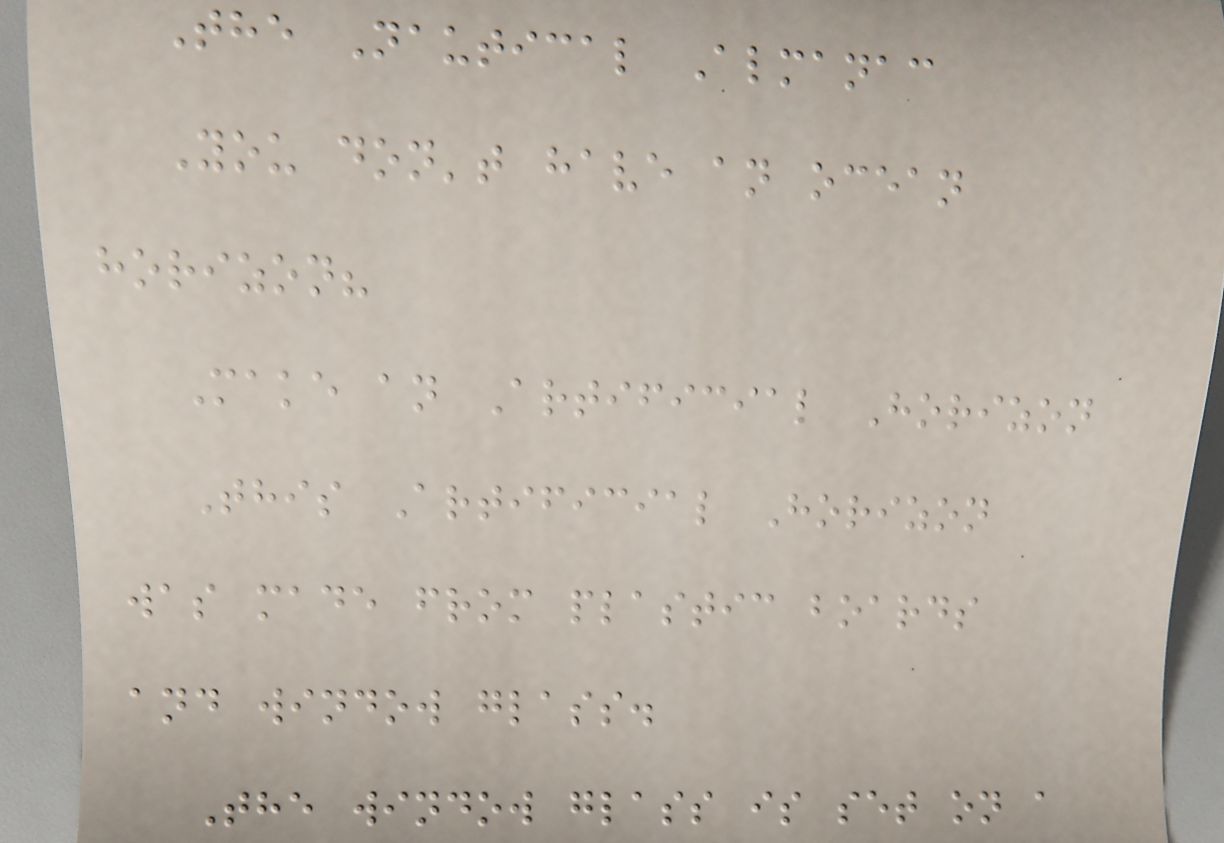The Nautical Almanac
You don't have an ocean
horizon?
Make an Artificial Horizon
This Artificial Horizon
was made from plastic boards
and window glass.
The window glass is set on a
